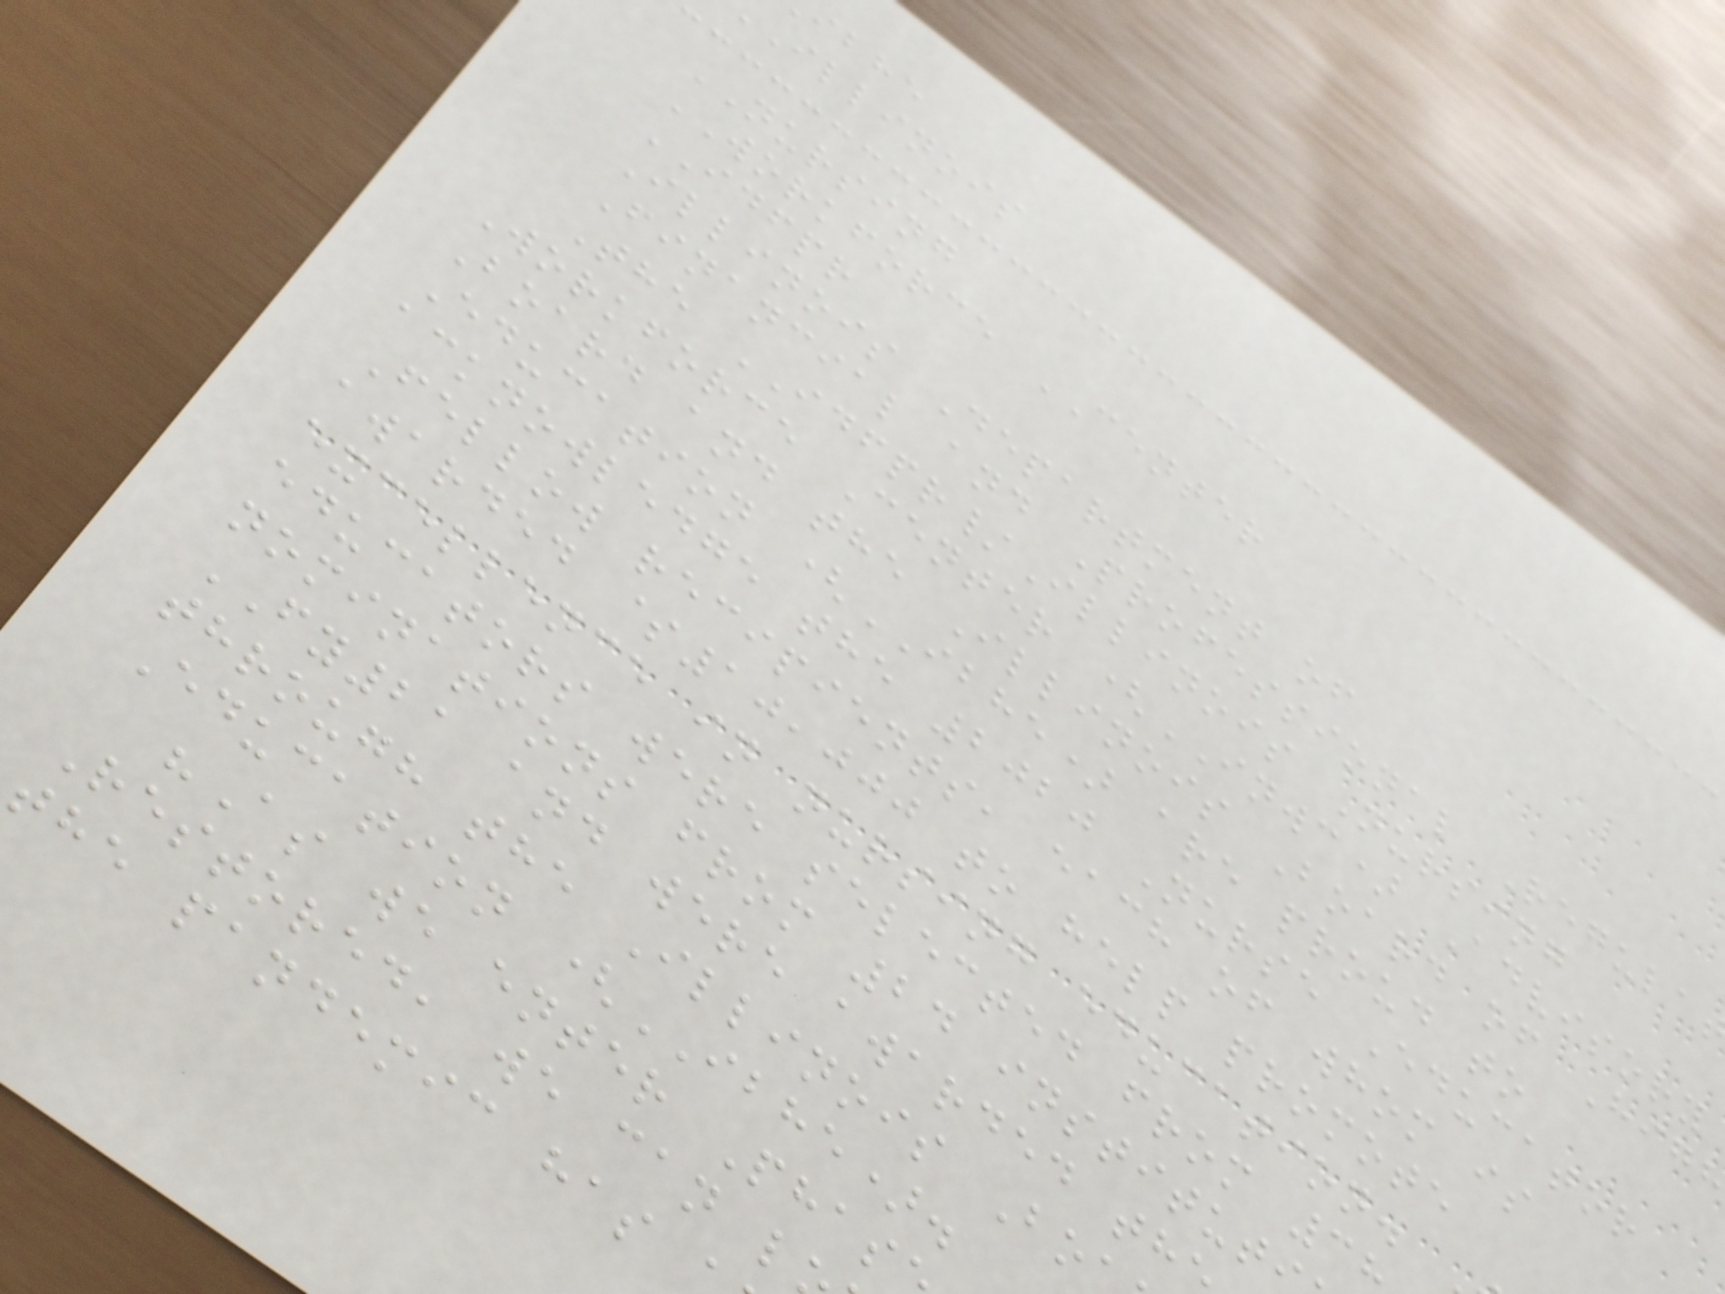ibhe
illinois
NURSING
WORKFORCE CENTER
IDFPR
Illinois Department of
Financial and Professional Regula
The IDFPR/Illinois Nursing
Workforce Center (INWC) Advisory
Board and the Illinois Board of Hig
Education (IBHE) are proud to
acknowledge the 2020 Nurse Educator
Fellow recipients, each of whom is
awarded $10,000 to help promote
excellence in nursing education.
educators were selected from 3
nominations from 24 institut
FY21 and were awarded th
through the Illinois Bo
Education (IBHE).
"As we enter Phas
Restored, we can l
the pandemic has
